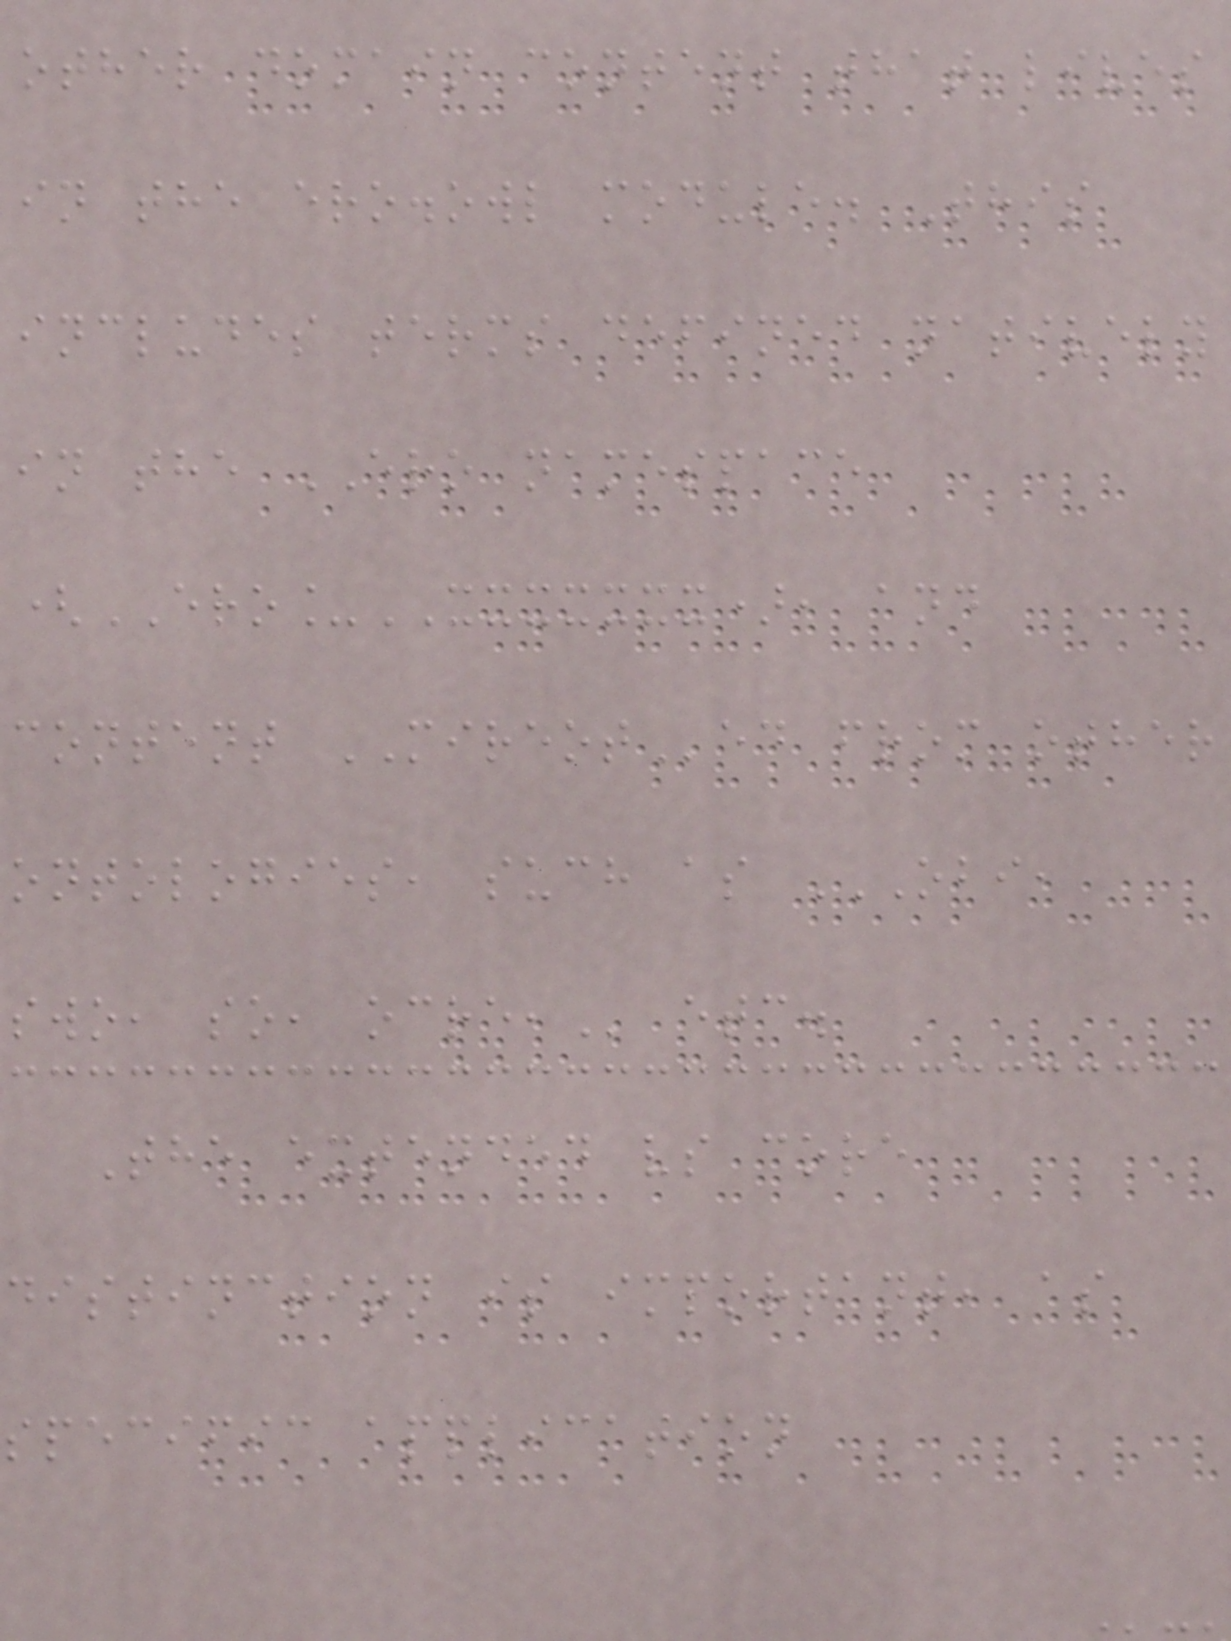other domain content that lives
in the ero.owl module. This
includes terms defined natively
in the ERO namespace
(ERO_XXXXXXX), and
content MIREOTed from other
ontologies, such as OBI,
swo, so,
The extended vs core
distinction is important, as
specific application
